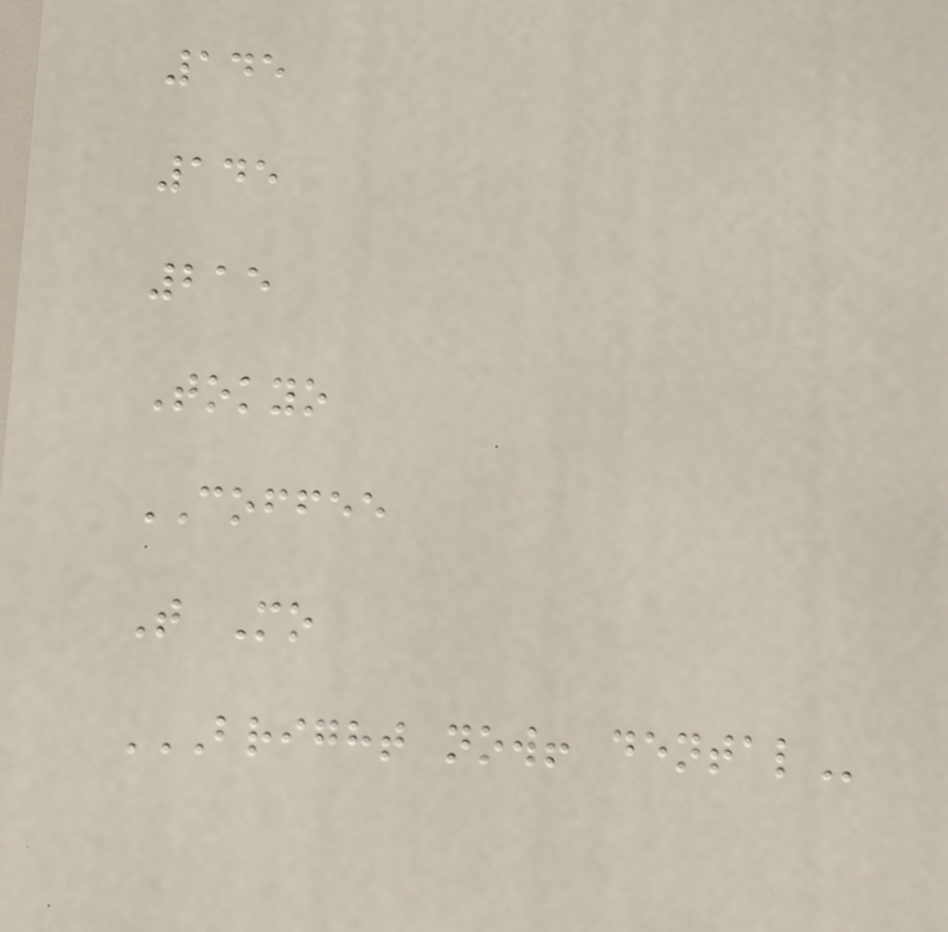145
145
215
Tokyo
COFFEE
T Mo
BRIGHT NOW! DENTAL
